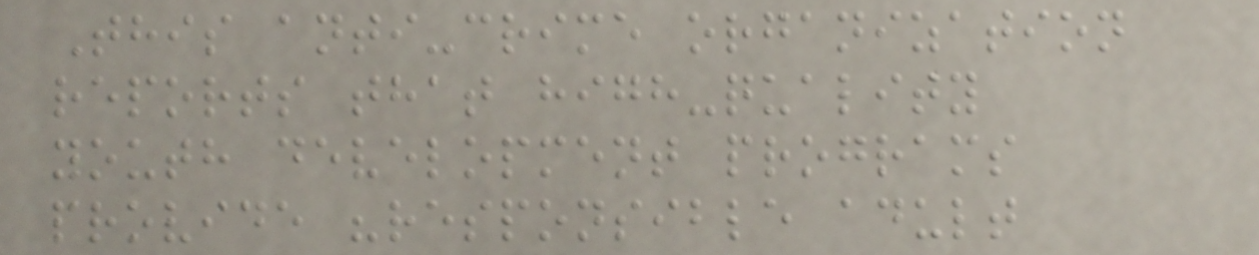This anti-crime organization
reports that high-quality
youth development programs
provide "responsible adult
